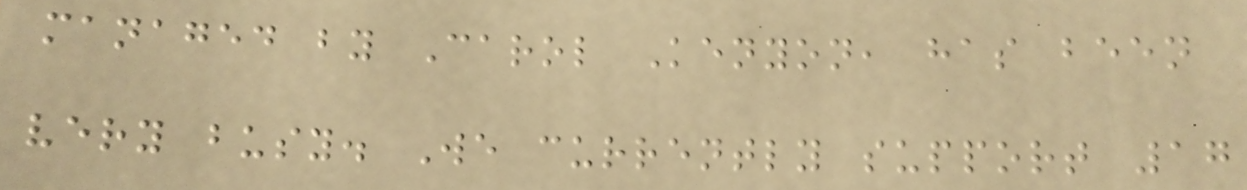managed by Carol Kenyon, has been
very busy. We currently support 17
